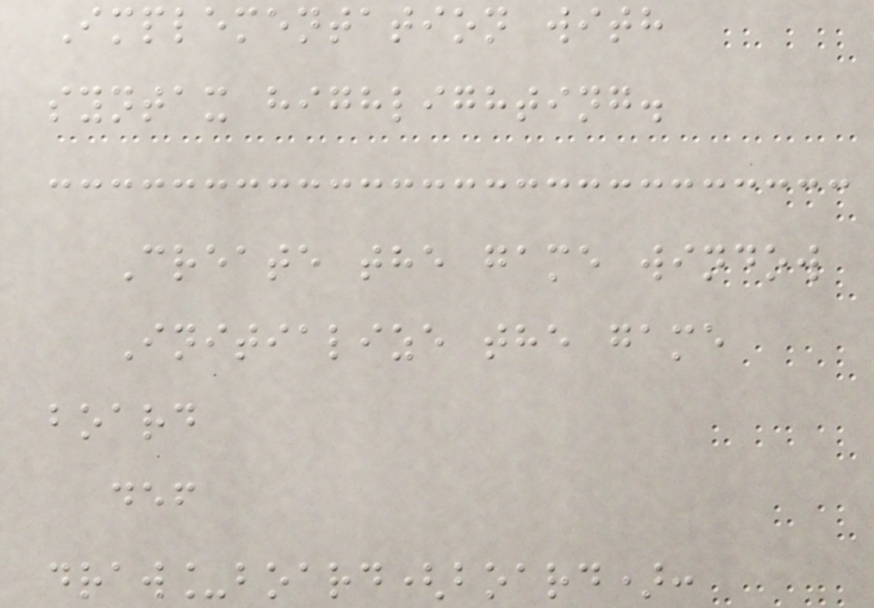Implementation with
syntax highlighting.
Create the game window
Initialize the game
board
def
draw_board(board):
